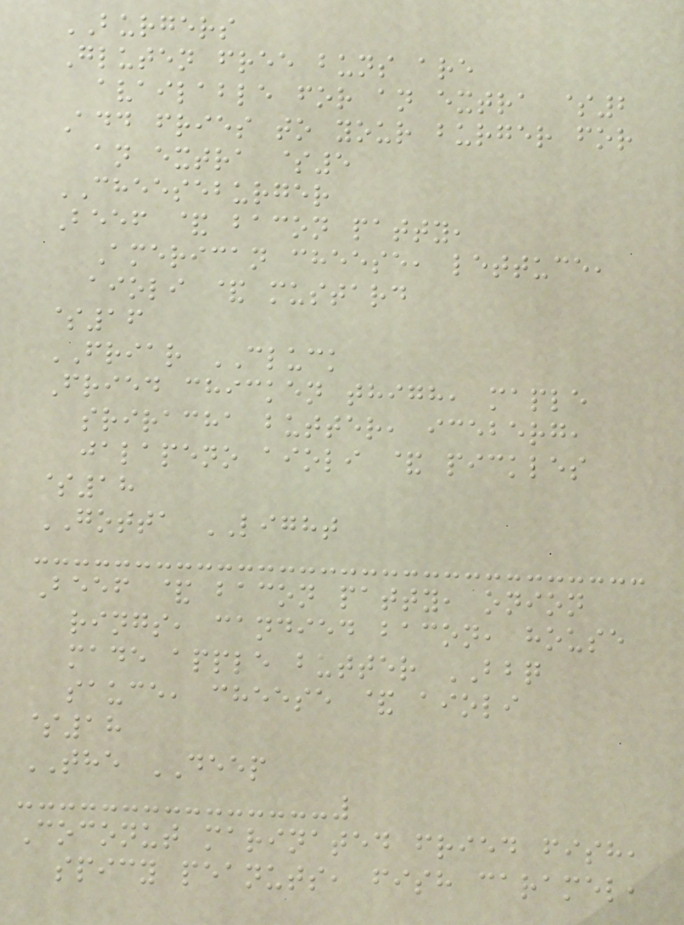BURGERS
Gluten free buns are
available for an extra $2
Add fries to your burger for
an extra $5
CHEESEBURGER
Beef & bacon patty,
American cheese, lettuce,
aioli & mustard
$16
FRIAR CLUCK
Fried chicken thigh, maple
sriracha butter, iceberg,
jalapeno aioli & pickles
$18
GOTTA LIGHT
Beef & bacon patty, onion
rings, candied bacon, house
made apple butter BBQ
sauce, cheese & aioli
$18
THE DEEP
Coconut marinated fried fish,
spicy peanuts, fish caramel,
